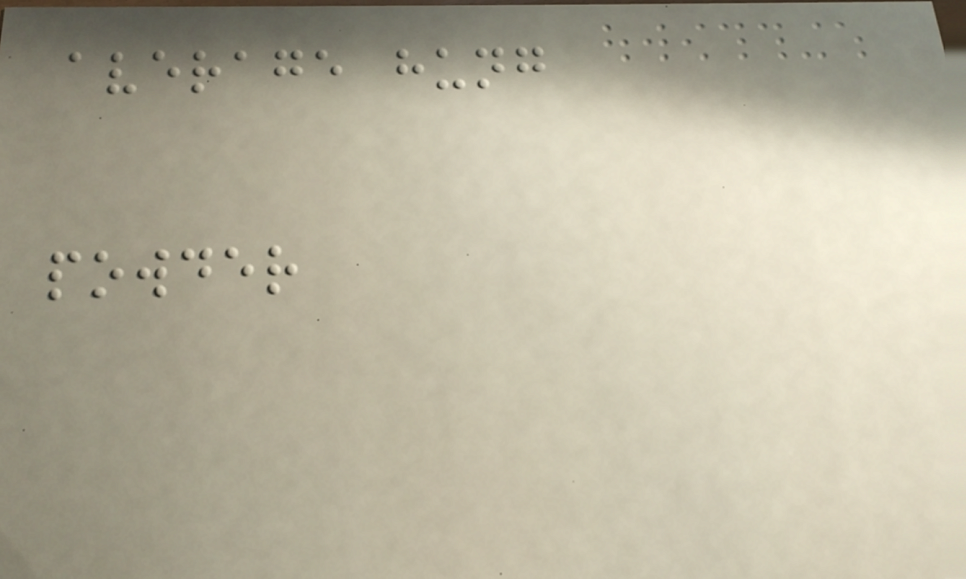average hung
powder
